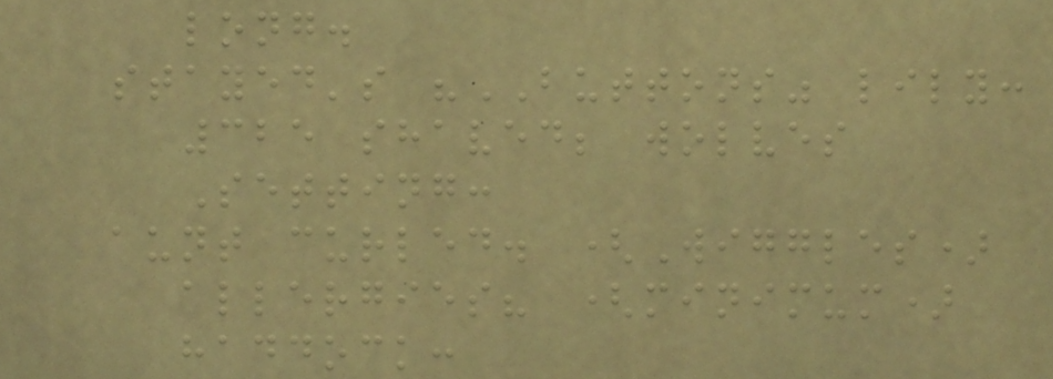long.
stayed's "BUTTONS" lily:
325 shaved; wolves
Setting:
aunt curled. (Wiggles)
allergies? (minimum)
haddock:
